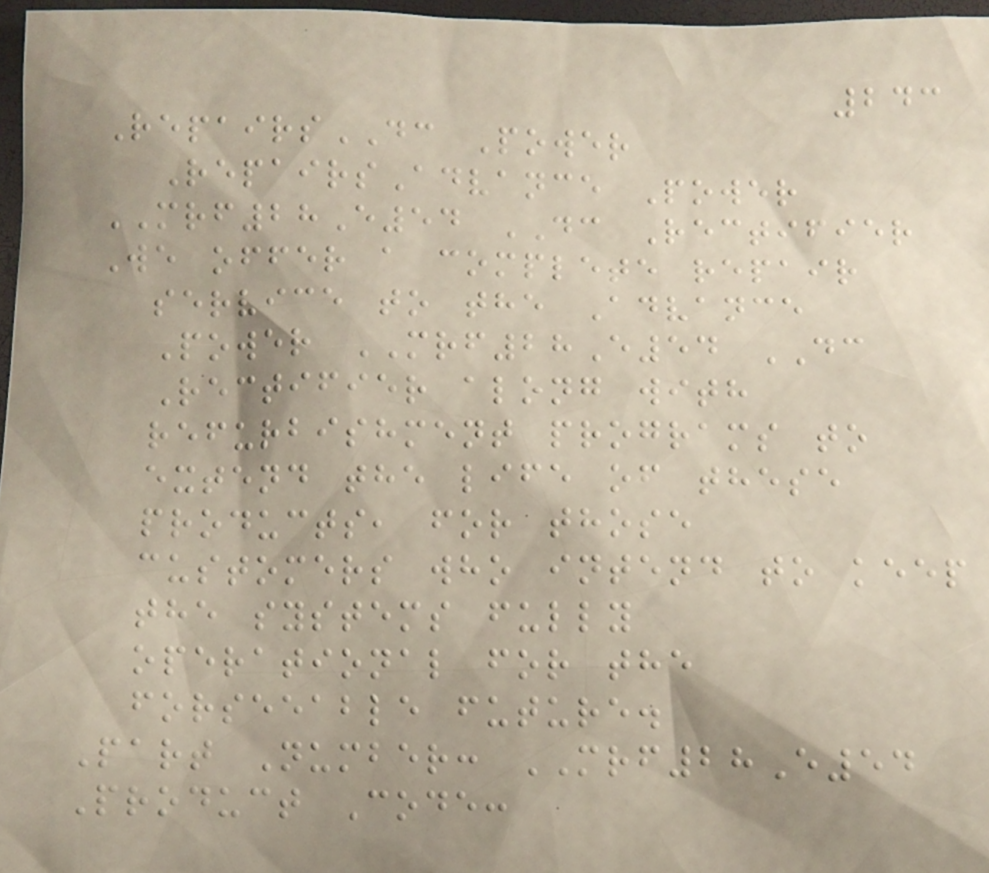243
RepairsDC Power
RepairsAdvance Power
MRF28E54 DC Rectifier
We offer a complete repair
service to the Advance
Power MRF28E54 DC
Rectifier along with
refurbishment programs to
extend the life of these
products, for those
customers who intend to keep
the systems fully
operational for the
forseeable future.
Part Number: MRF28E54
Product Code:
